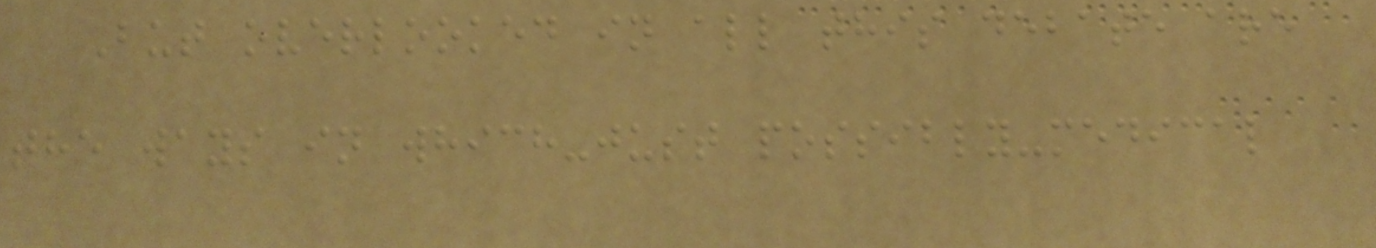But overlooked in all this debate are
the ways in which-just possibly-medical
